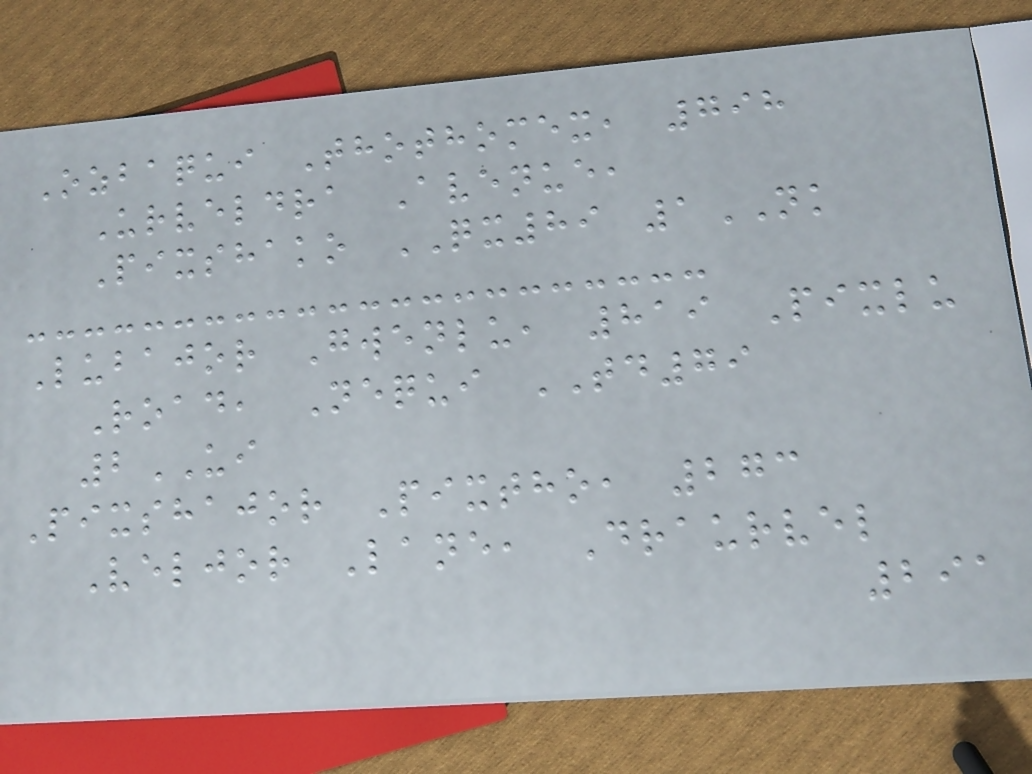Ozbaqui Thothomex, 798
Urveldra Avenue,
Pixshako QX89 1NK
Lubajor Gwenlu, 819 Pixlu
Road, Nequi TD79
2UI
Pixshajor Pixtho, 273
Veljor Lane, Draurvel
291
